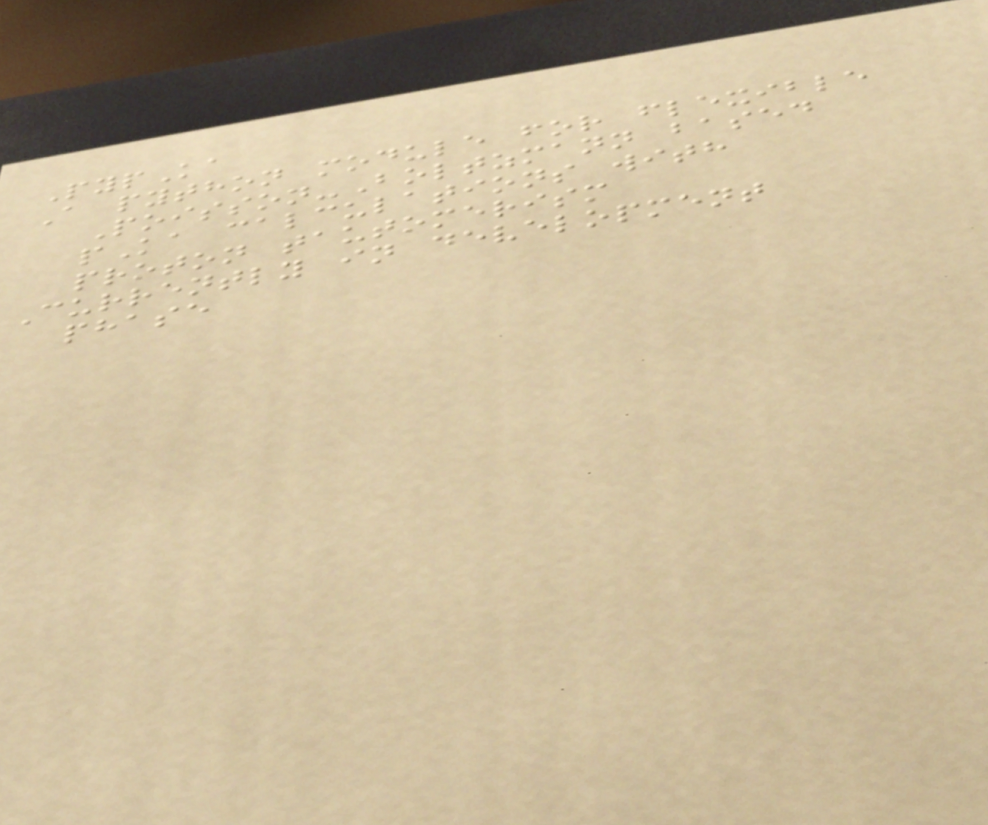PypKa
A python module for flexible
Poisson-Boltzmann based
pKa calculations with
proton tautomerism
Currently in development
phase
